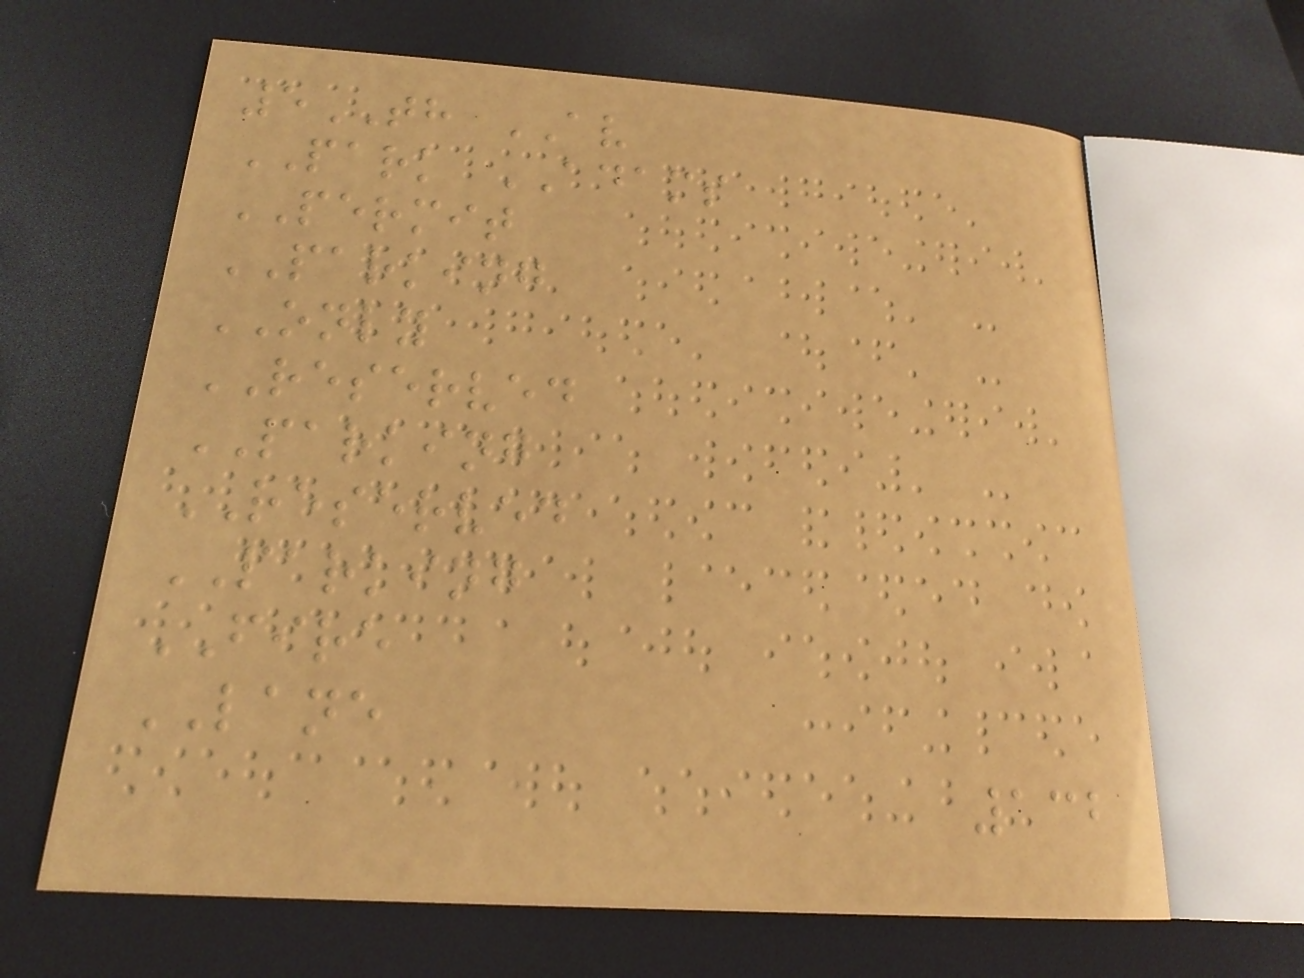5TH AV
PARK ADAMS
PERMIT
PARKING
ONLY
RESERVED
PARKING
RESERVED
PARKING
FIRE
LANE
132
